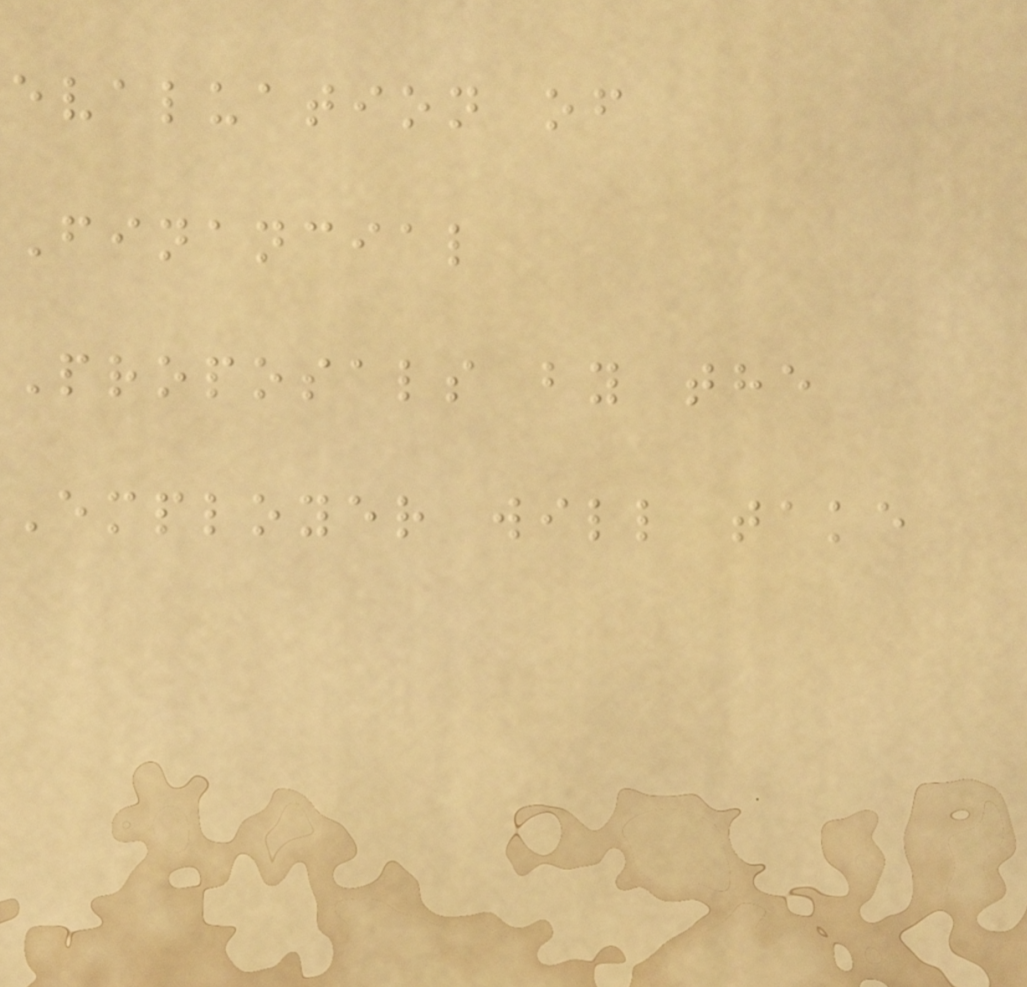evaluation of
Financial
Proposals by the
Employer will take
